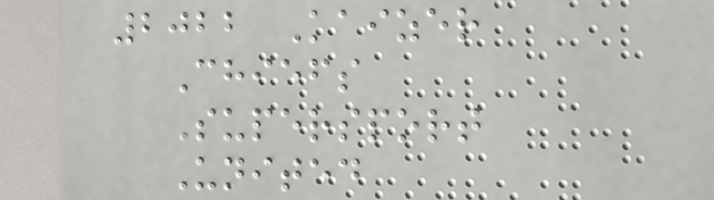2022 Kaizer
Chiefs
Supersport
United
